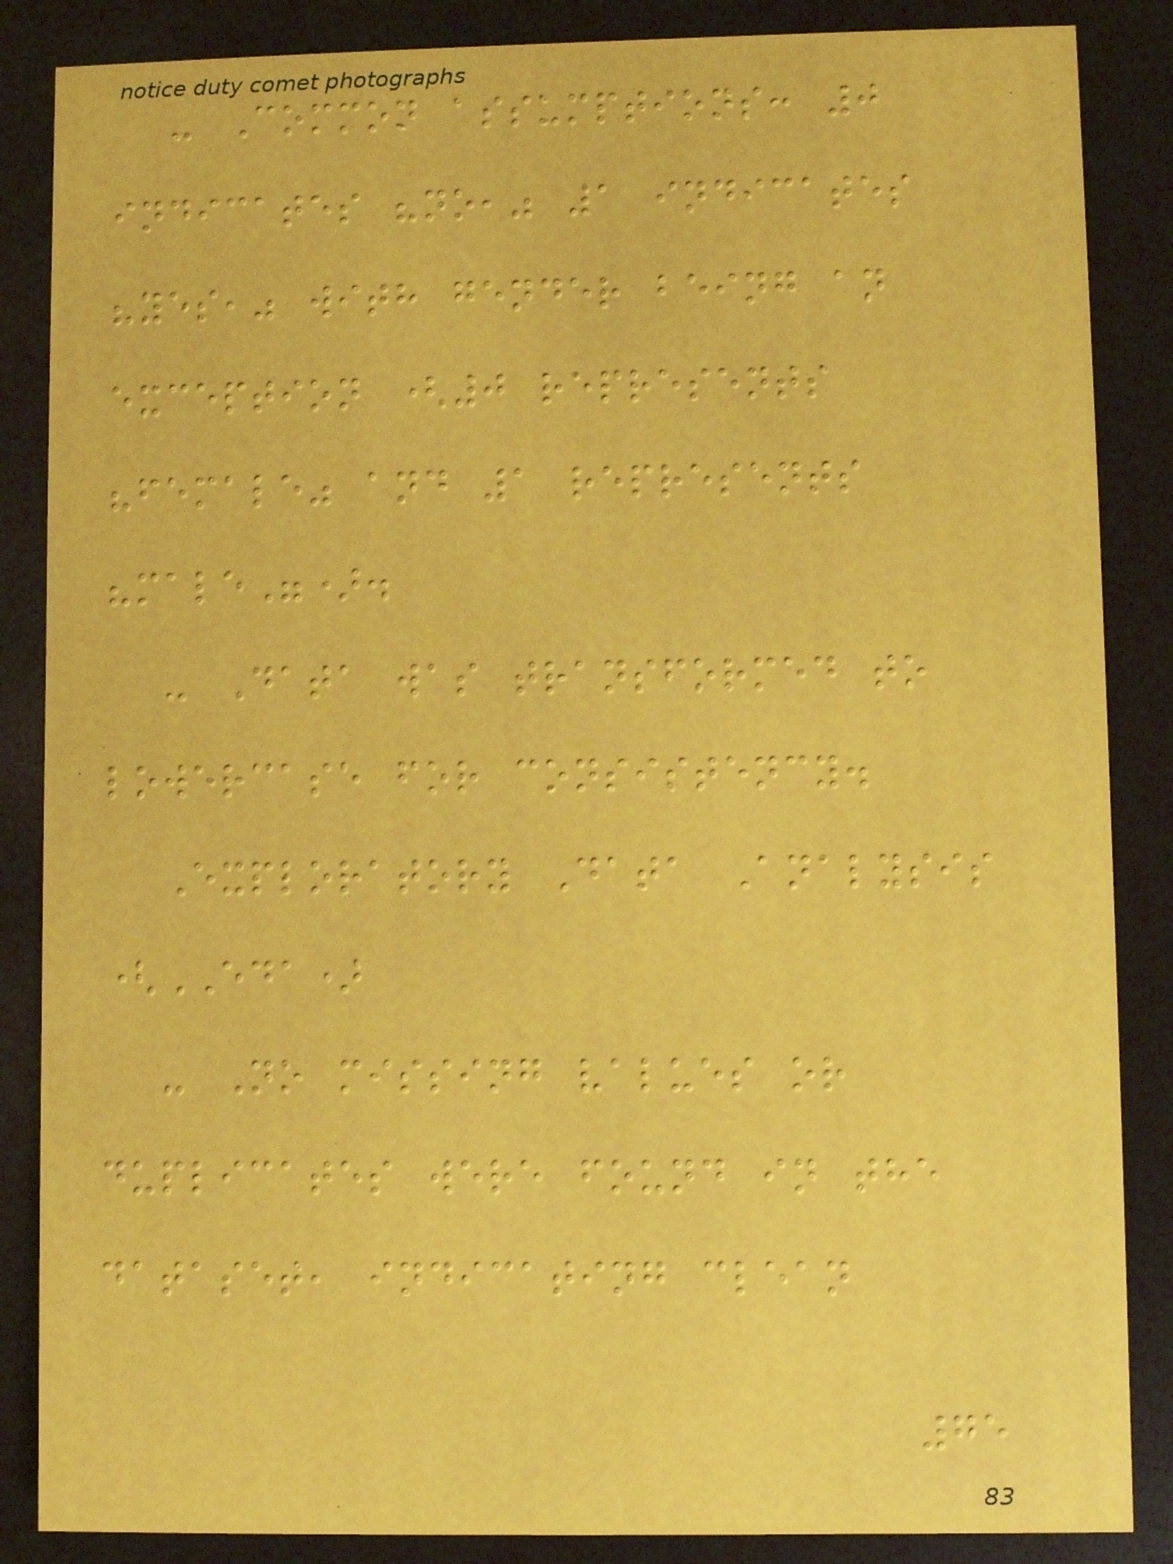- Common assumptions: 0
indicates "no," 1 indicates
"yes," with gender being an
exception (0 represents
"female" and 1 represents
"male").
- Data was transformed to
lowercase for consistency.
Exploratory Data Analysis
(EDA)
- No missing values or
duplicates were found in the
dataset, indicating clean
75
